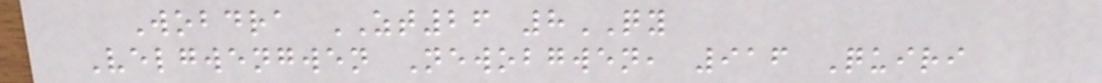Wobdra ZT26 8QY
Velgwengwen Newobgwen, 916 Quiri
